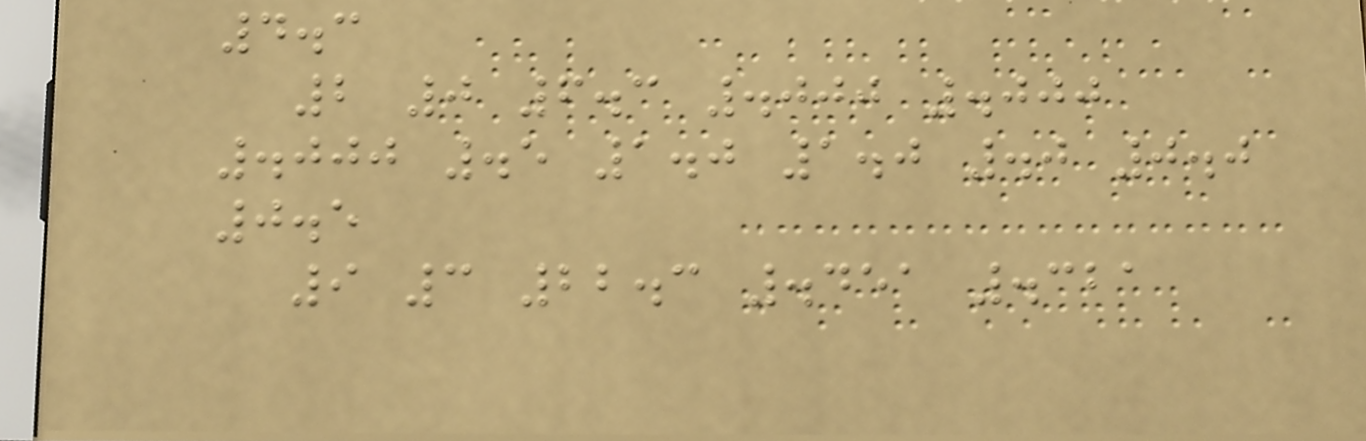4.3
2 0 6.3 .000 .000
.000 .5 1.0 1.0 .0 0.0
0.5
9 3 22.3 .451 .321
